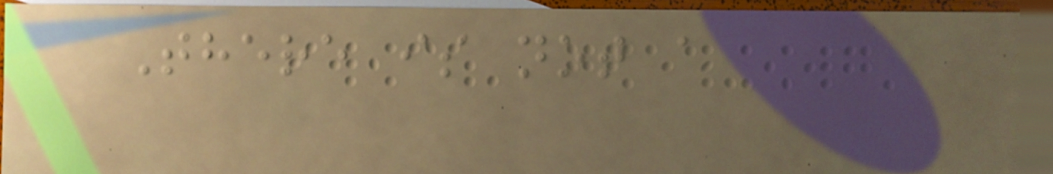There is not a
